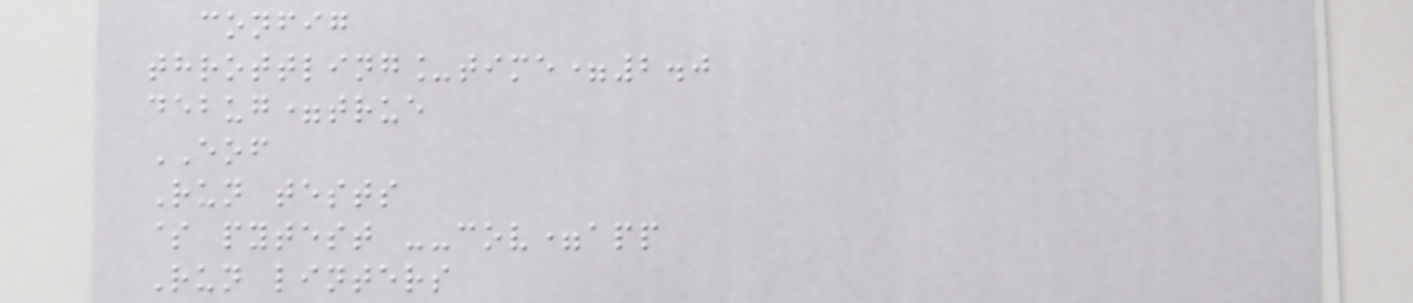config
throttling_time=2.0
debug=true
EOF
Run tests
$ pytest --cov=app
Run linters
